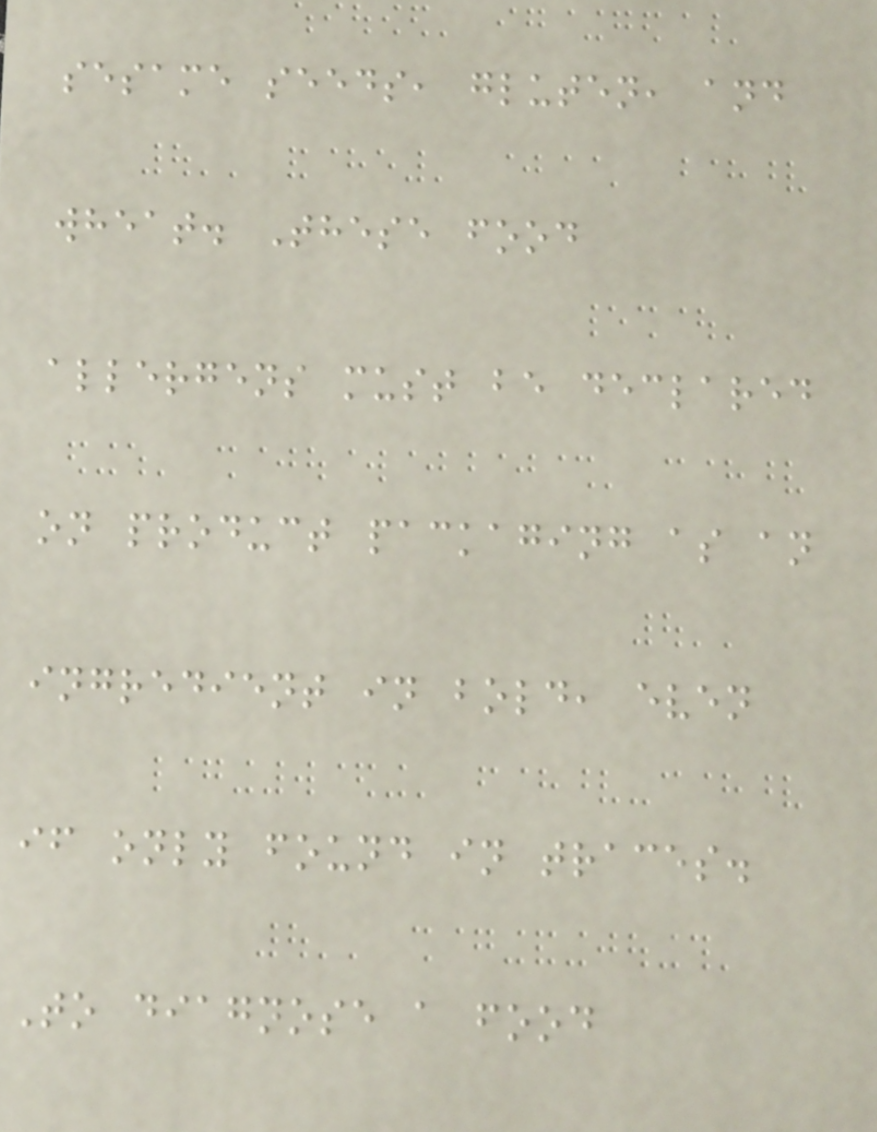sesame seeds, gluten, and
wheat. These food
allergens must be declared
on product packaging as an
ingredient in bold, even
if only found in traces.
To diagnose a food
